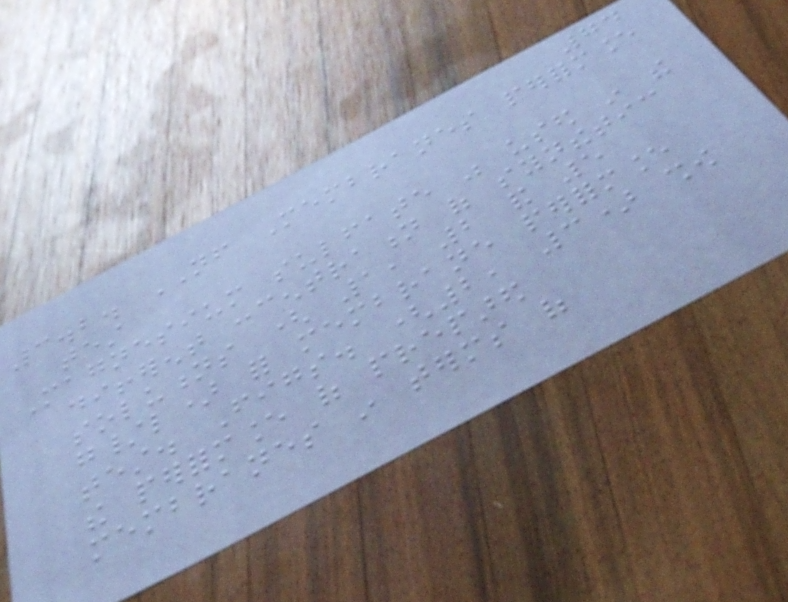74
3.2. NF Membranes performance
test
Magnesium sulfate was used in the
different concentration of synthetic
solutions ( 1, 2 and 5
g/l) for membrane performance
test. Figs. (2, 3) show
the performance of prepared
membranes in terms of
